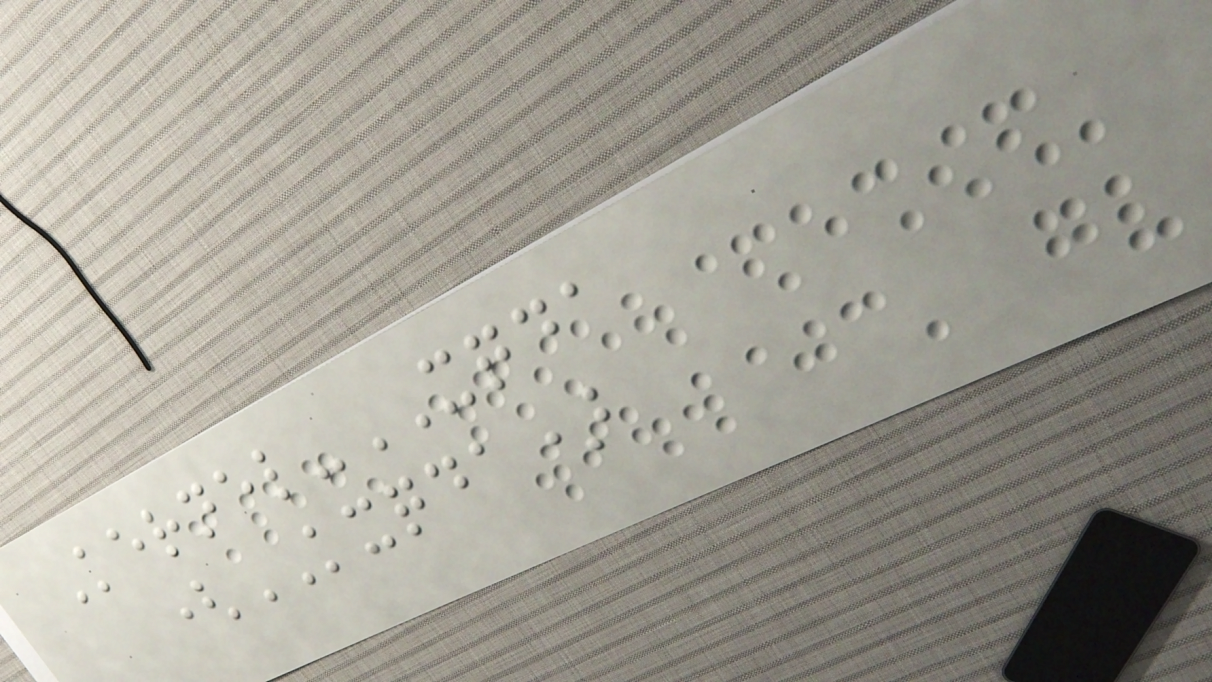Kernel-XQDA
(KXQDA)
